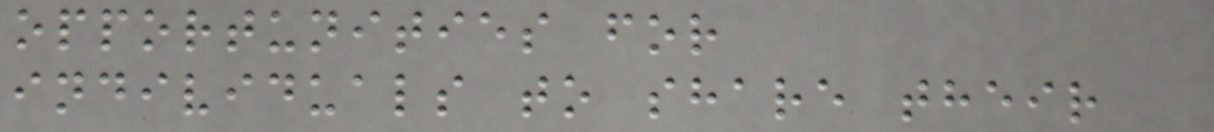opportunities for
individuals to share their
